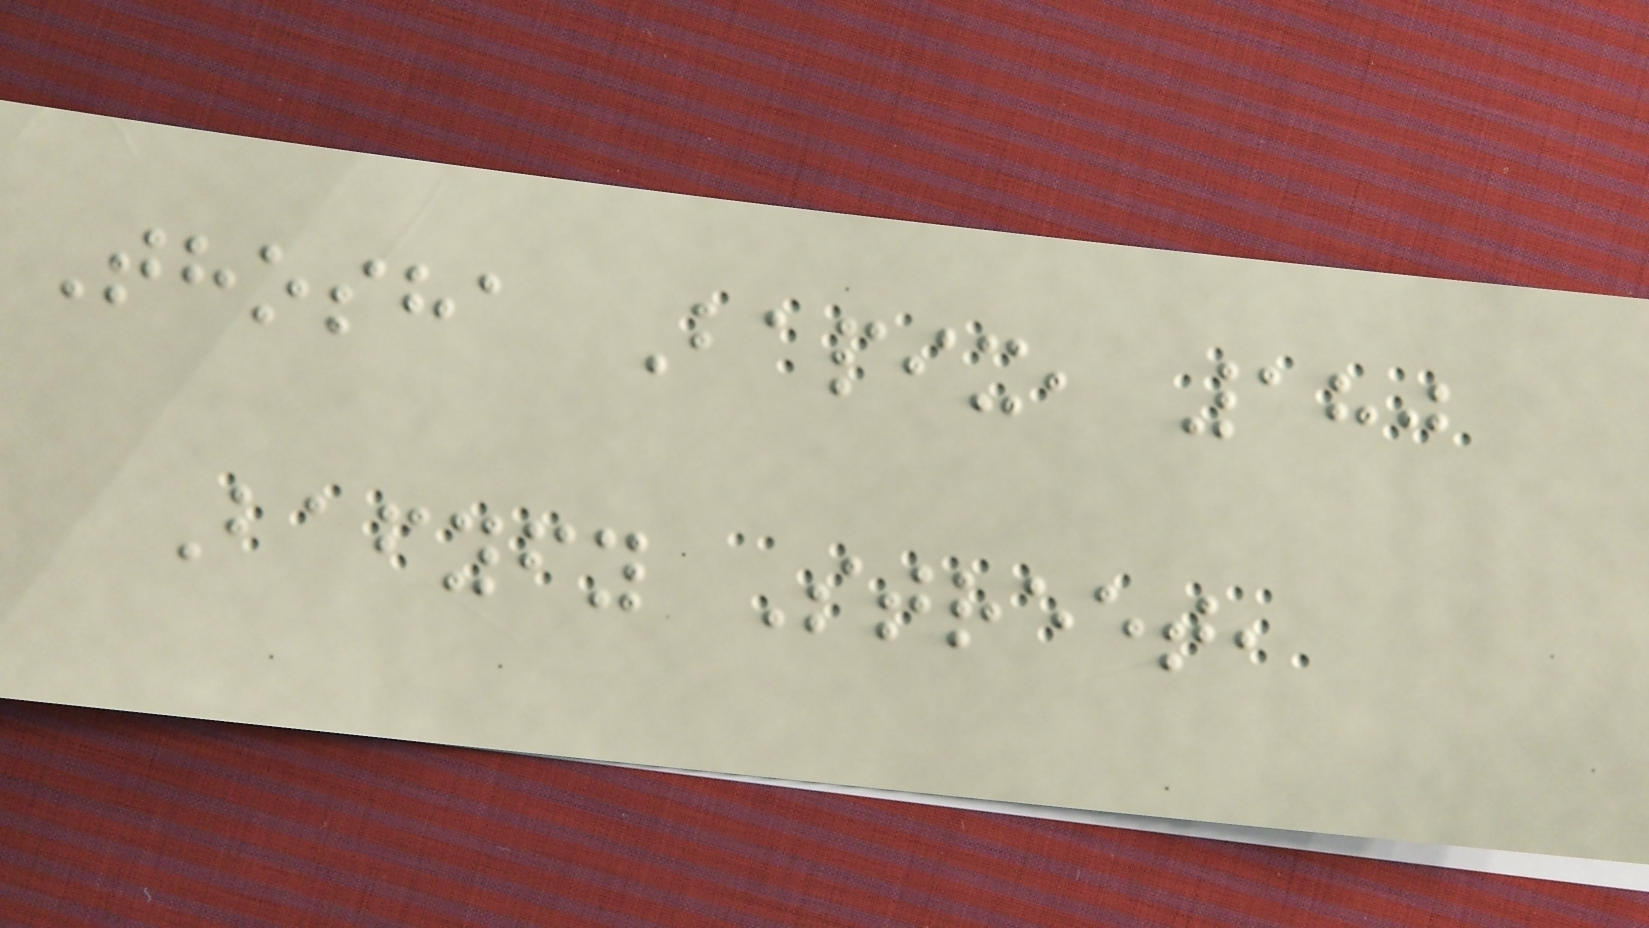Thosha Bapix, 180
Bafyfy Street,
